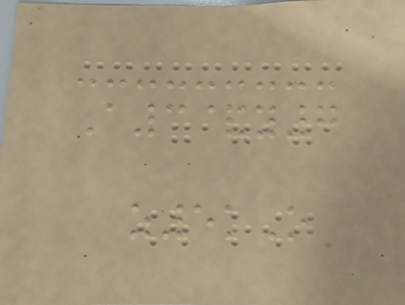A3&y7
z5kO
